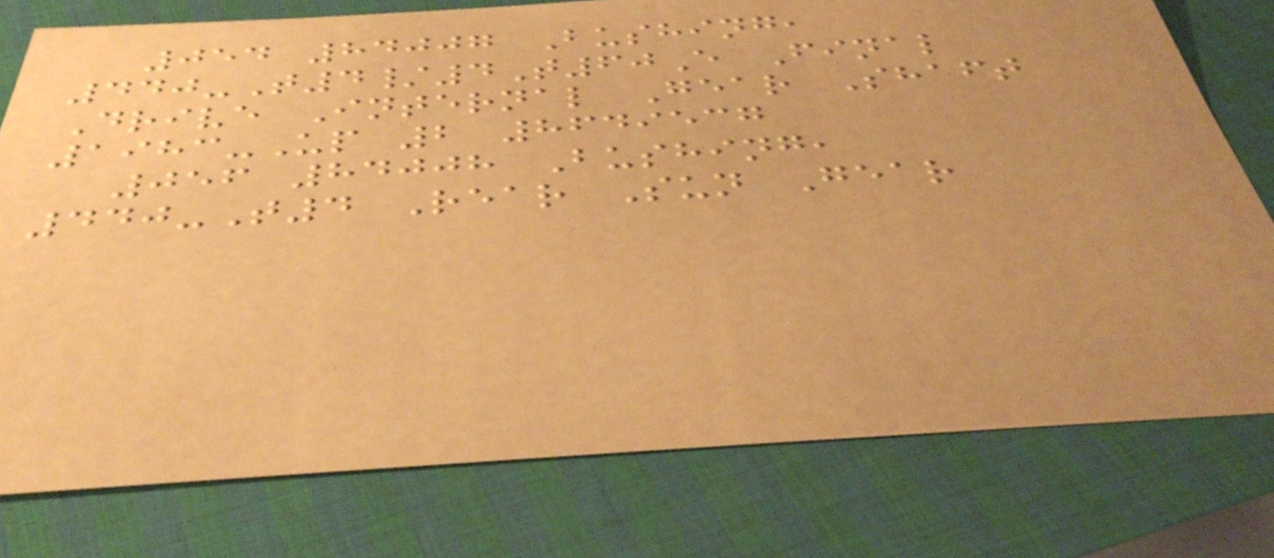054 84007 Bushing,
440-T4/4T60E Final
Drive Internal Gear Shaft
1983-Up 2 8649537
056 84008 Bushing,
440-T4 Rear Sun Gear
